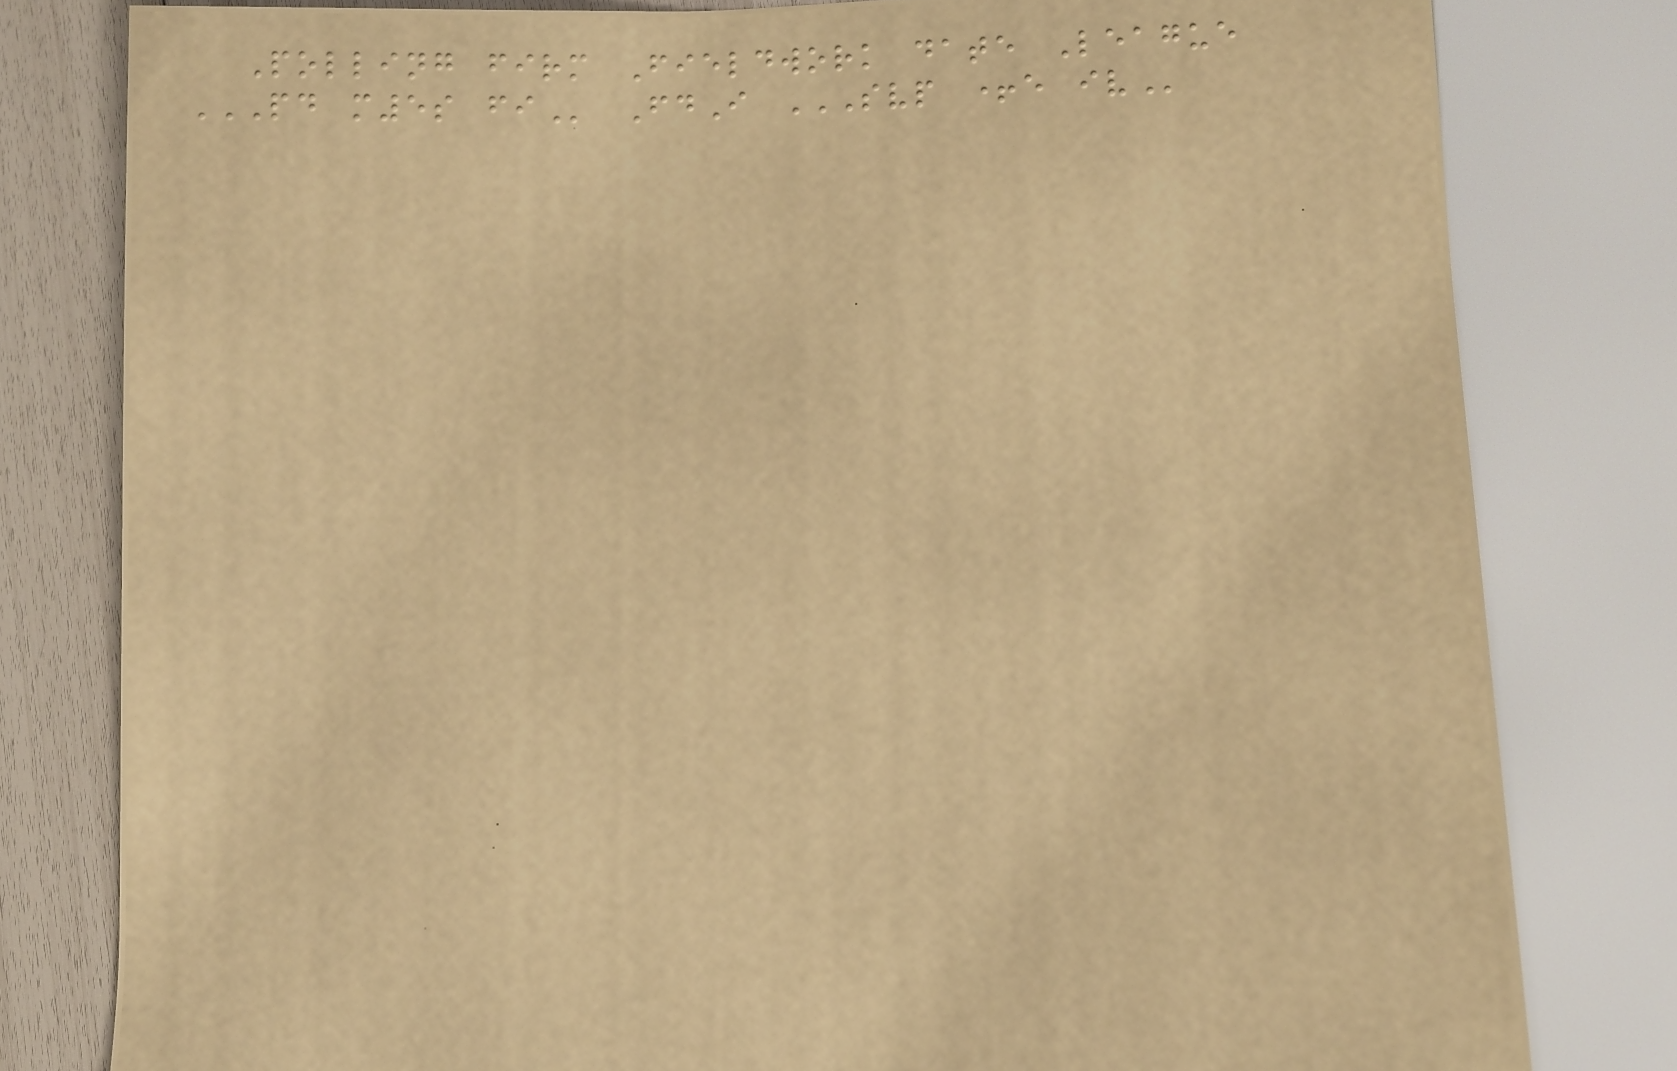Polling firm Fieldwork date League
PD M5S FI FdI SVP +E IV
